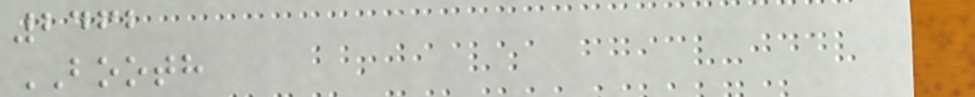2462
BOOTH
